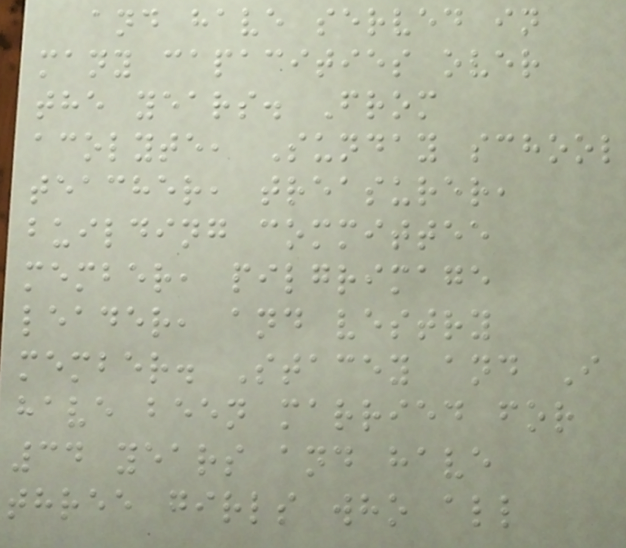and have served in
many capacities over
the years. From
acolyte, Sunday school
teacher, treasurer,
building committee
member, pilgrimage
leader, and vestry
member. Stacey and I
have been married for
34 years and have
three girls who all
